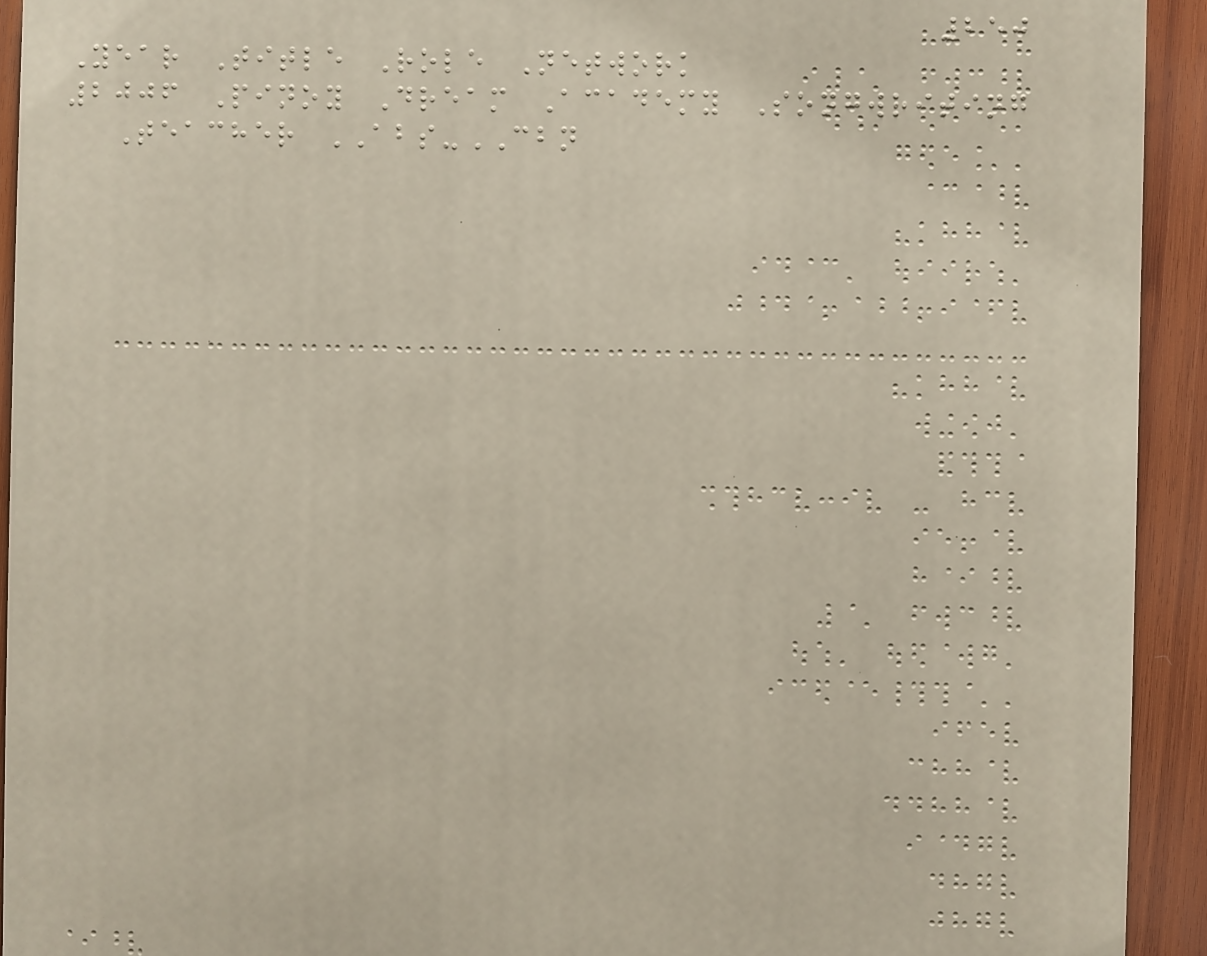250
Year Title Role Network
2006 Pinoy Dream Academy Songwriting
Teacher ABS-CBN
